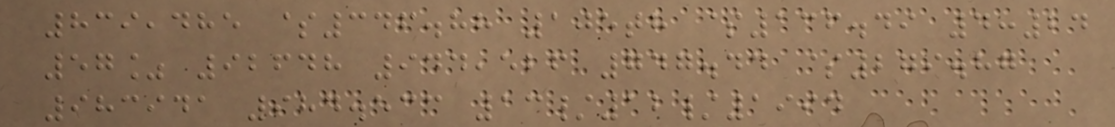839,485 $346.88 105th $136.49 4:24
57% 92648 944,526 747.44 $279.87
983941 984.533 13/12/1994
